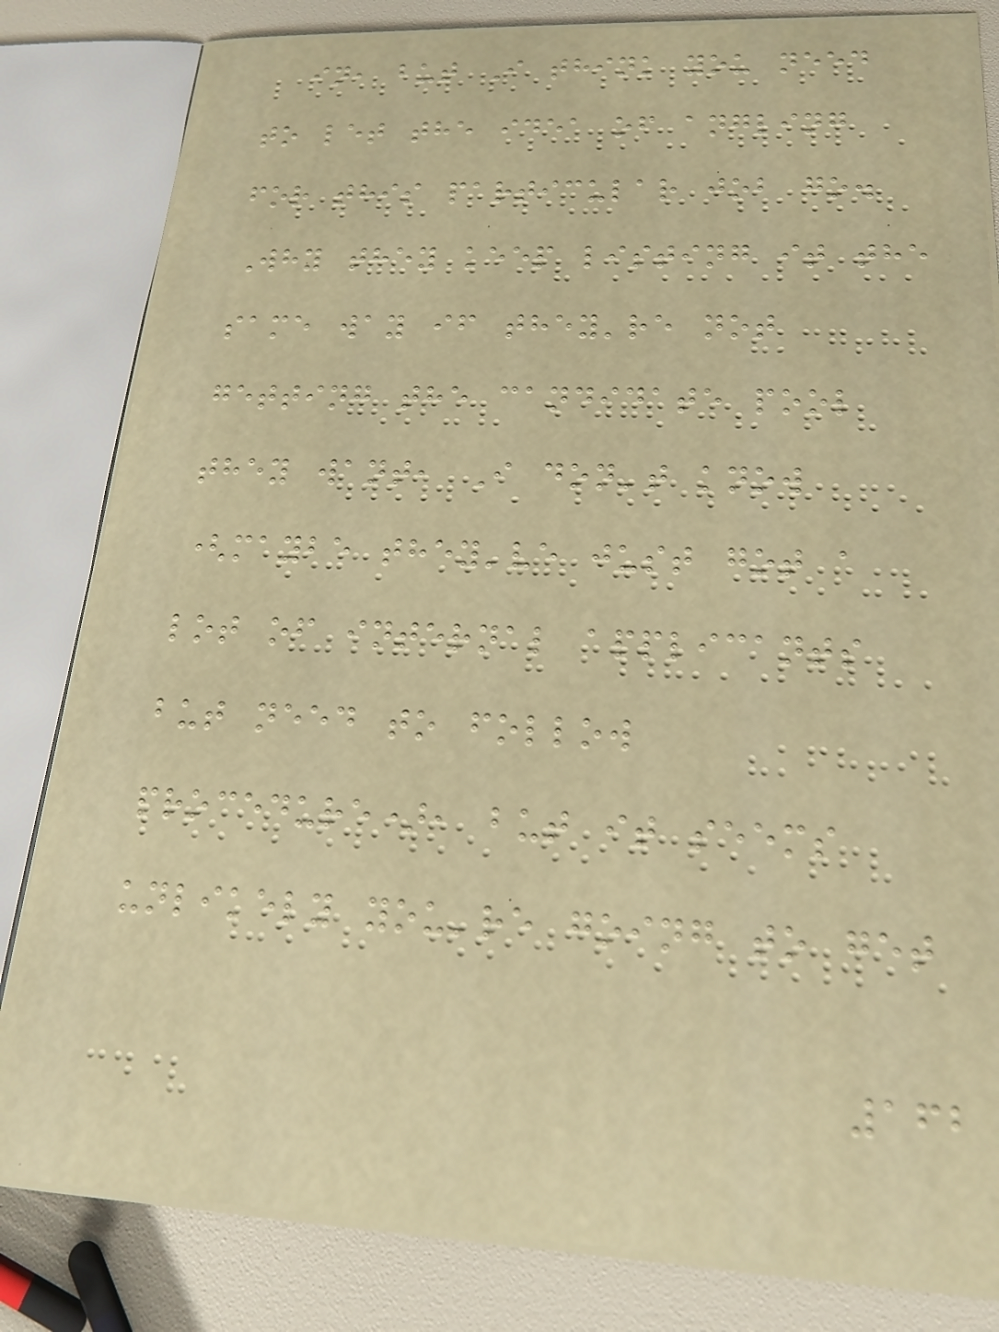in, but I think you need
to let the idea of angling
for this particular job go.
Why they keep listing it the
same way if they're not
getting the candidate pool
they want, I don't know
(maybe they've just got a
lot of internal applicants
but need to follow
procedure), but it seems
unlikely you're going to get
162
